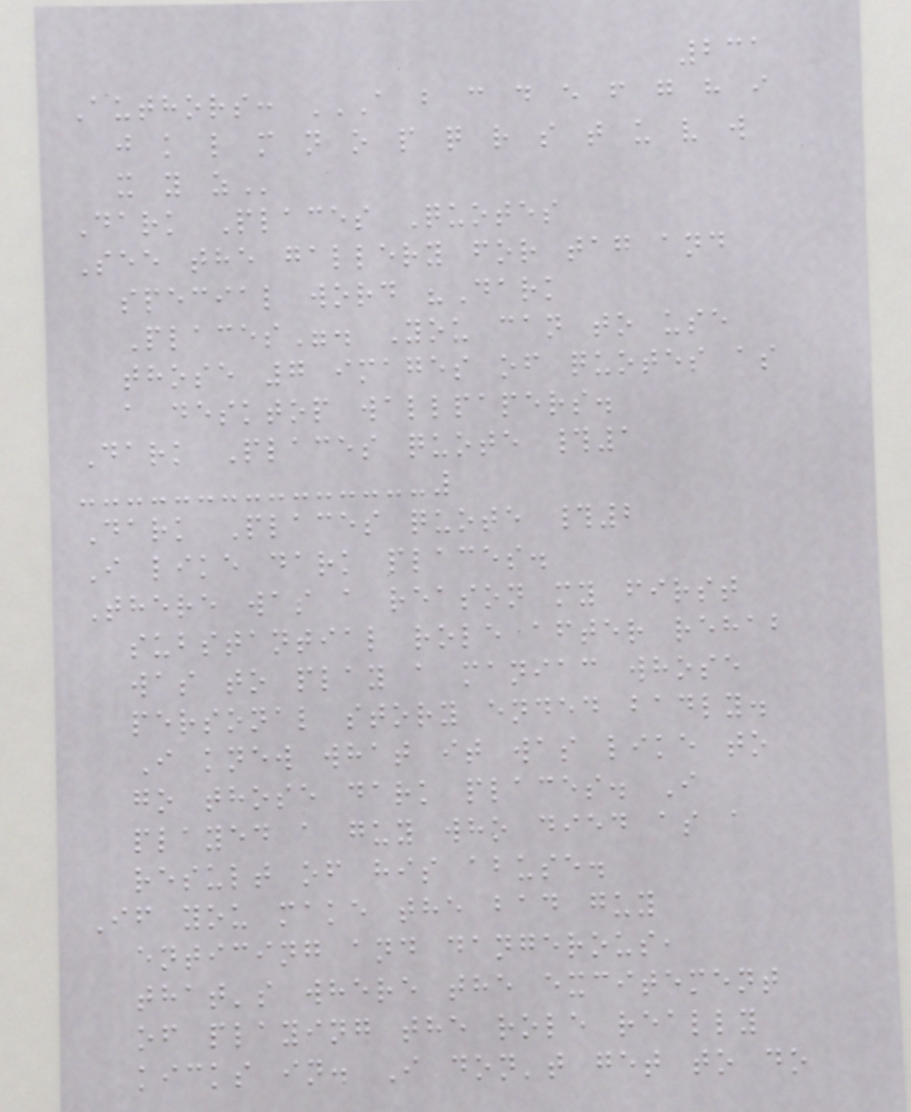231
Authors: A B C D E F G H I
J K L M N O P Q R S T U V W
X Y Z
Dark Places Quotes
See the gallery for tag and
special word "Dark
Places". You can to use
those 7 images of quotes as
a desktop wallpapers.
Dark Places quote #1
Dark Places quote #2
I like dark places.
There was a reason my first
substantial role after rehab
was to play a maniac whose
personal story ended badly.
I knew what it was like to
go those dark places. I
played a guy who died as a
result of his abuse.
If you make the bad guy
enticing and dangerous,
that's where the excitement
of playing the role really
kicks in. I don't get to do
